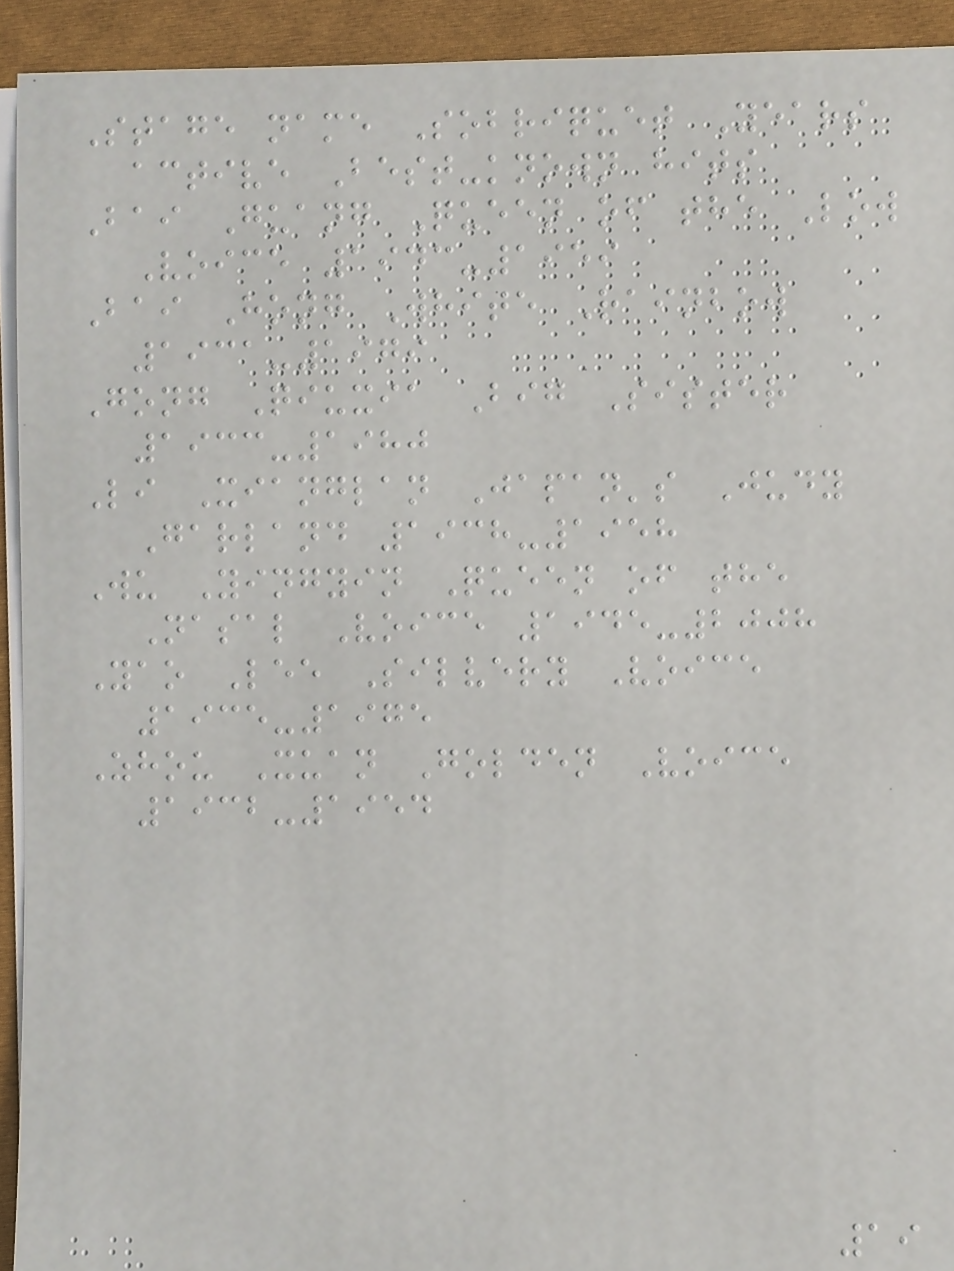Stage name Sobriquet Years
active Best-known hits
Bai Guang Queen of the Low
Voice 1943-1959
Bai Hong White Rainbow
1931-1979
Gong Qiuxia Big Sister
1933-1980
Li Xianglan Japan's Judy
Garland 1938-1958
Wu Yingyin Queen of the
Nasal Voice 1945-2008
Yao Lee Silvery Voice
1935-1975
Zhou Xuan Golden Voice
1932-1954
19
